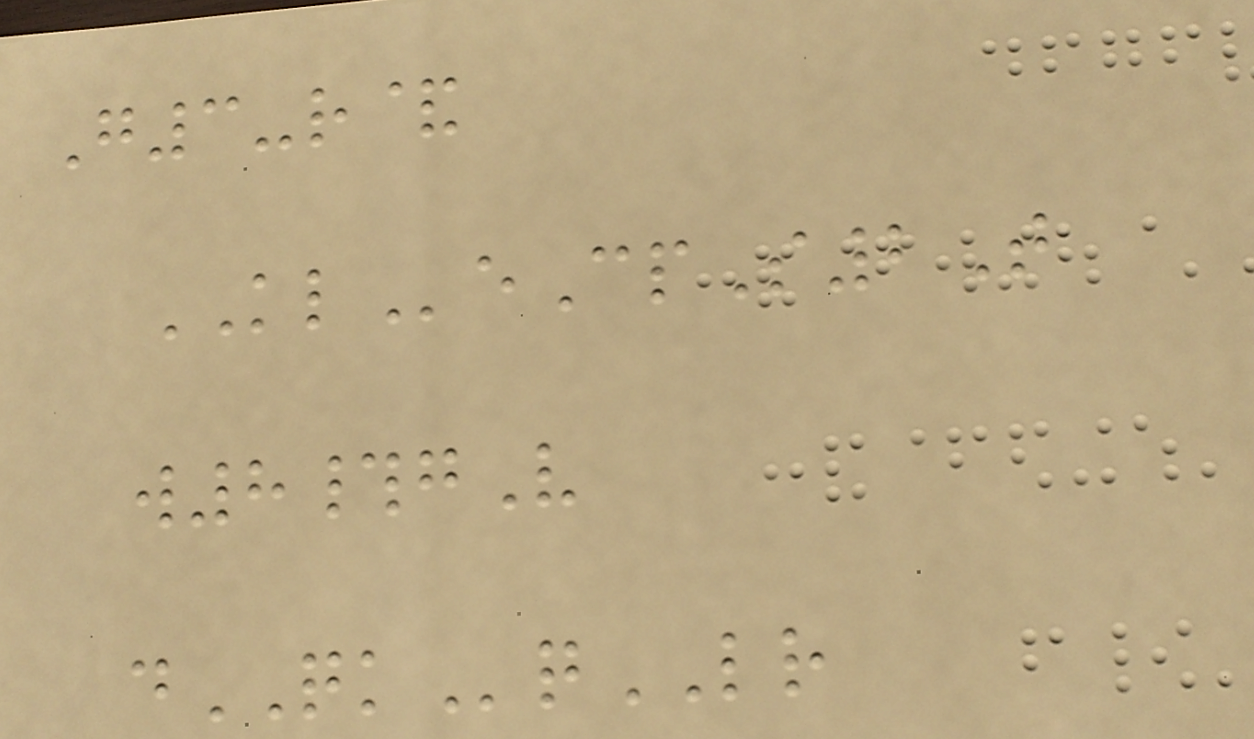G3-r&
KLeCpS2T
w8#gV
dQKqLR
